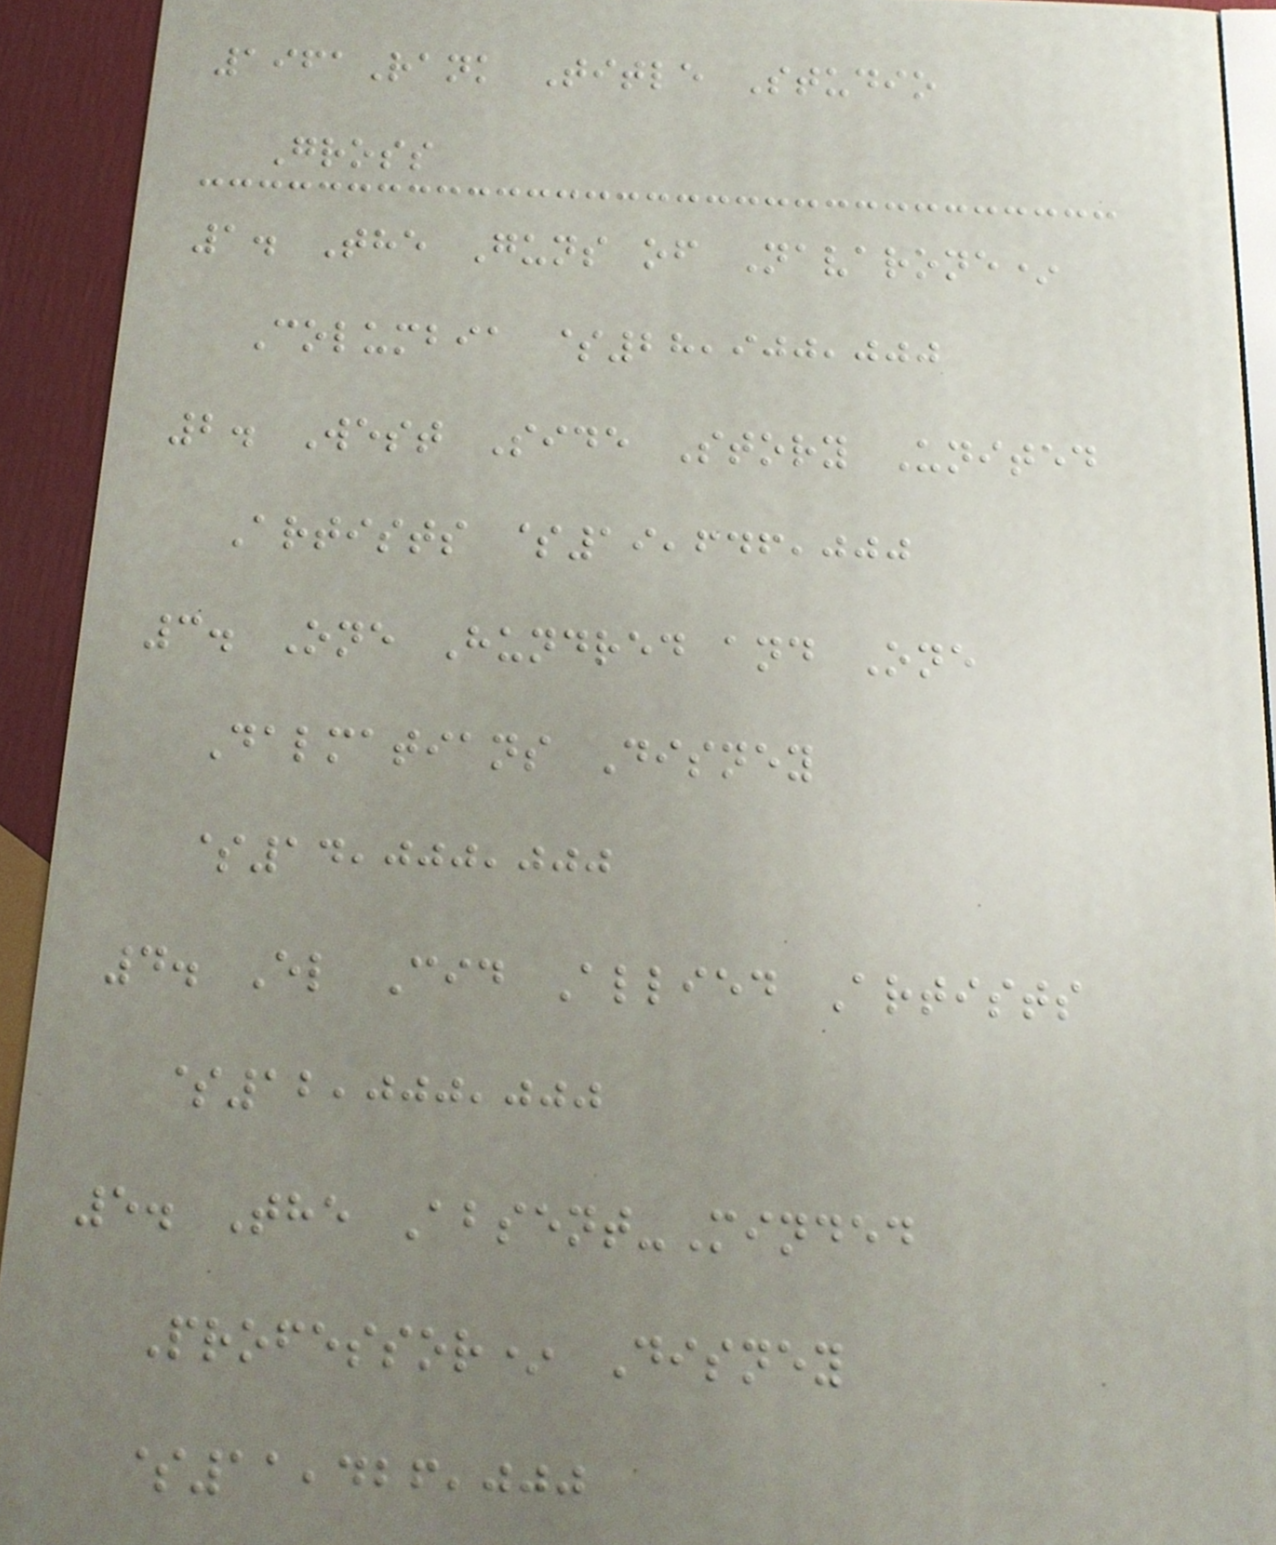1961Rank Title Studio
Gross
1. The Guns of Navarone*
Columbia $28,900,000
2. West Side Story United
Artists $19,646,000
3. One Hundred and One
Dalmatians Disney
$14,000,000
4. El Cid Allied Artists
$12,000,000
5. The Absent-Minded
Professor* Disney
$11,426,000
